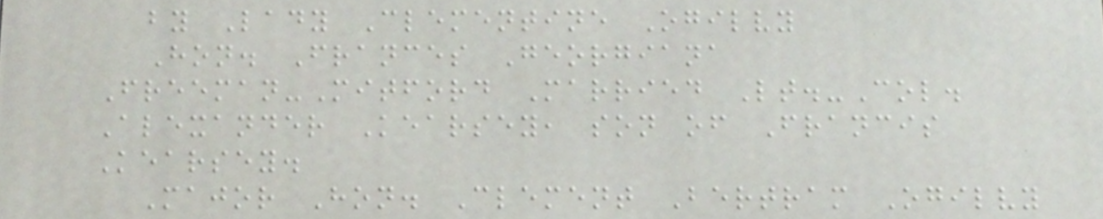by Lady Clementine Ogilvy
Hon. Frances Georgiana
Freeman-Mitford Married Lt.-Col.
Alexander Kearsey, son of Francis
Kearsey.
Major Hon. Clement Bertram Ogilvy
